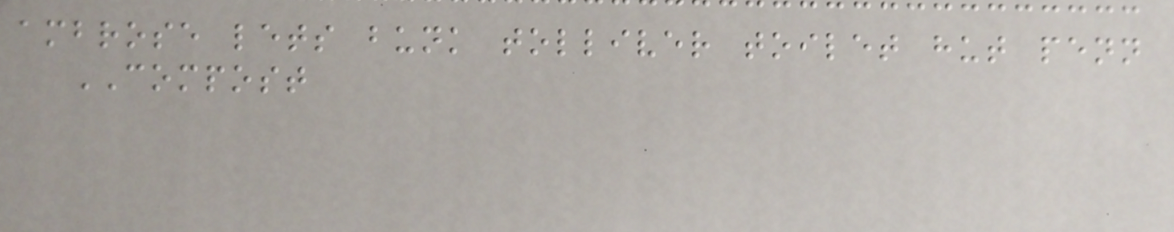ambrose lets bunk tolliver toilet hut penn
COMPOST
